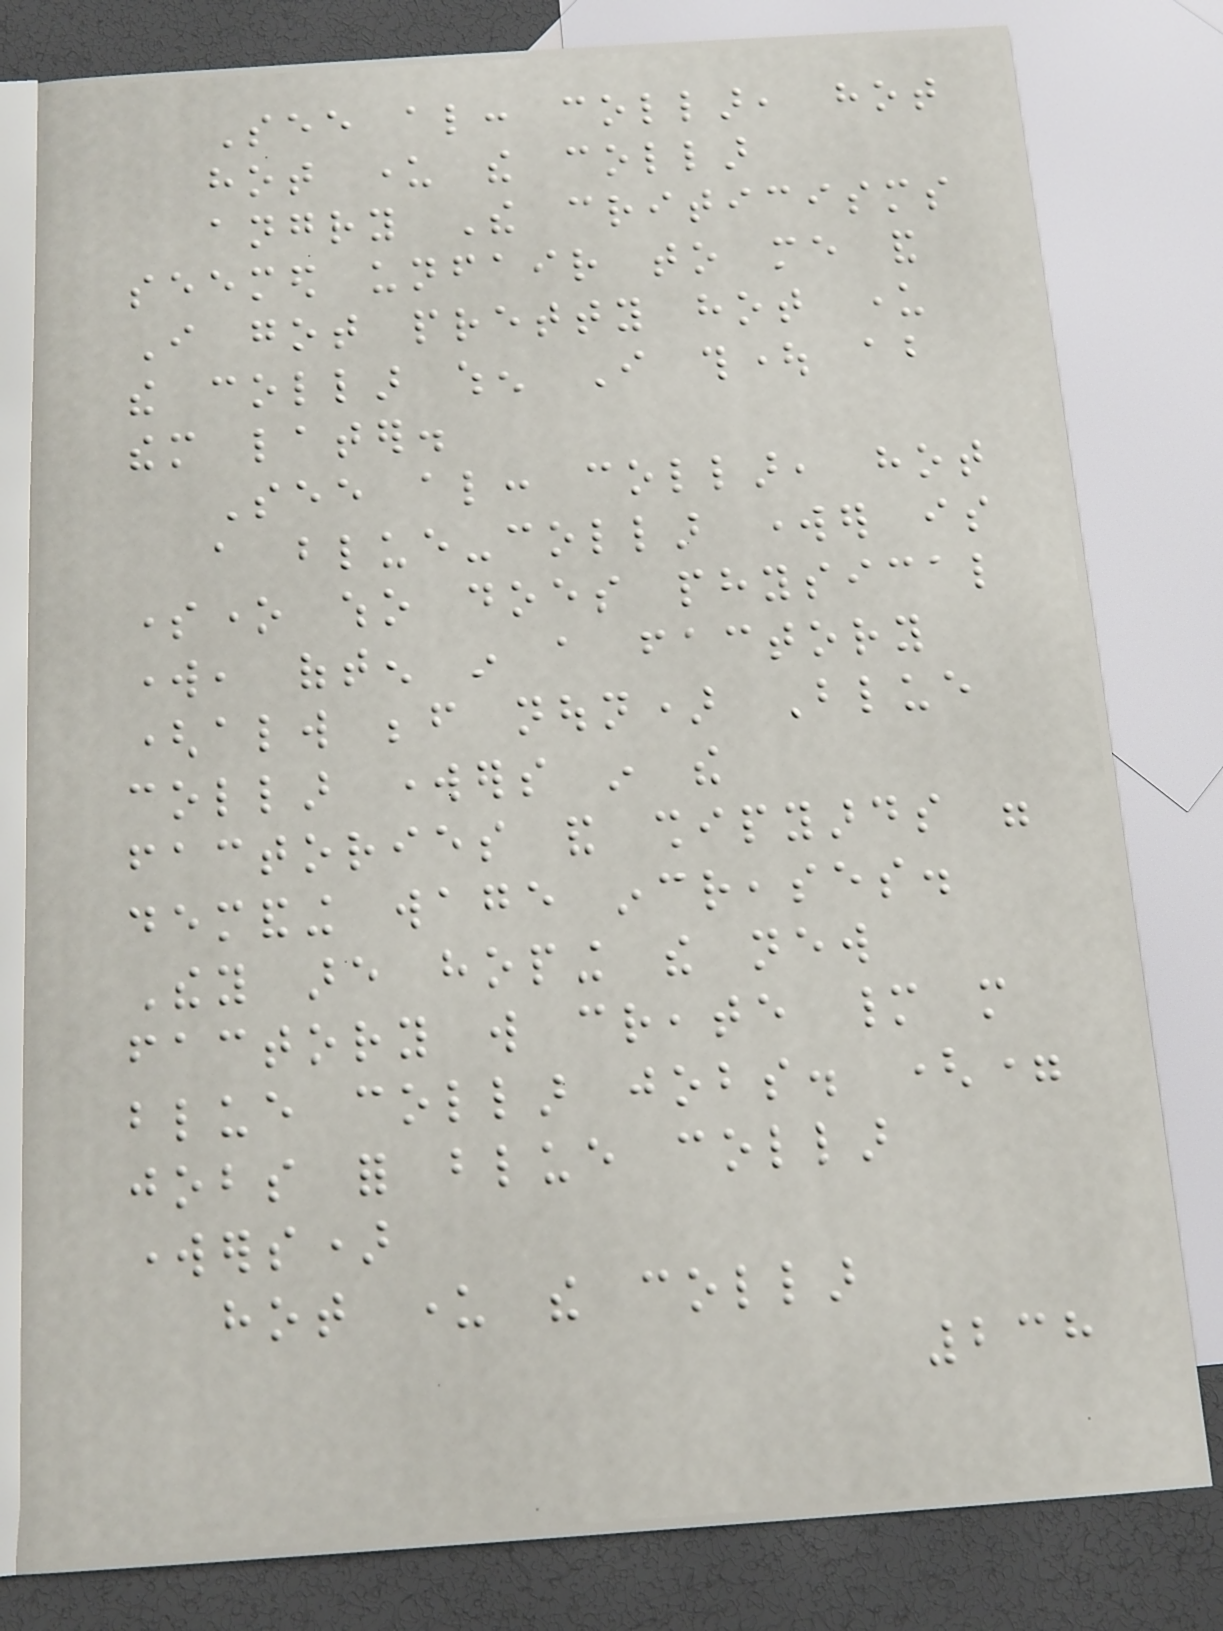See also: collar, hot
hot under the collar
angry The criticisms
seemed unfair to me and
I got pretty hot under
the collar when I thought about
them later.
See also: collar, hot
a blue-collar worker is
someone who does physical
work, often in a factory
(always before noun) Blue
collar workers in the
factories and shipyards were
demanding wage increases.
They are hoping the new
factory will create many more
blue collar jobs. (=
jobs for blue collar
workers)
hot under the collar
238
